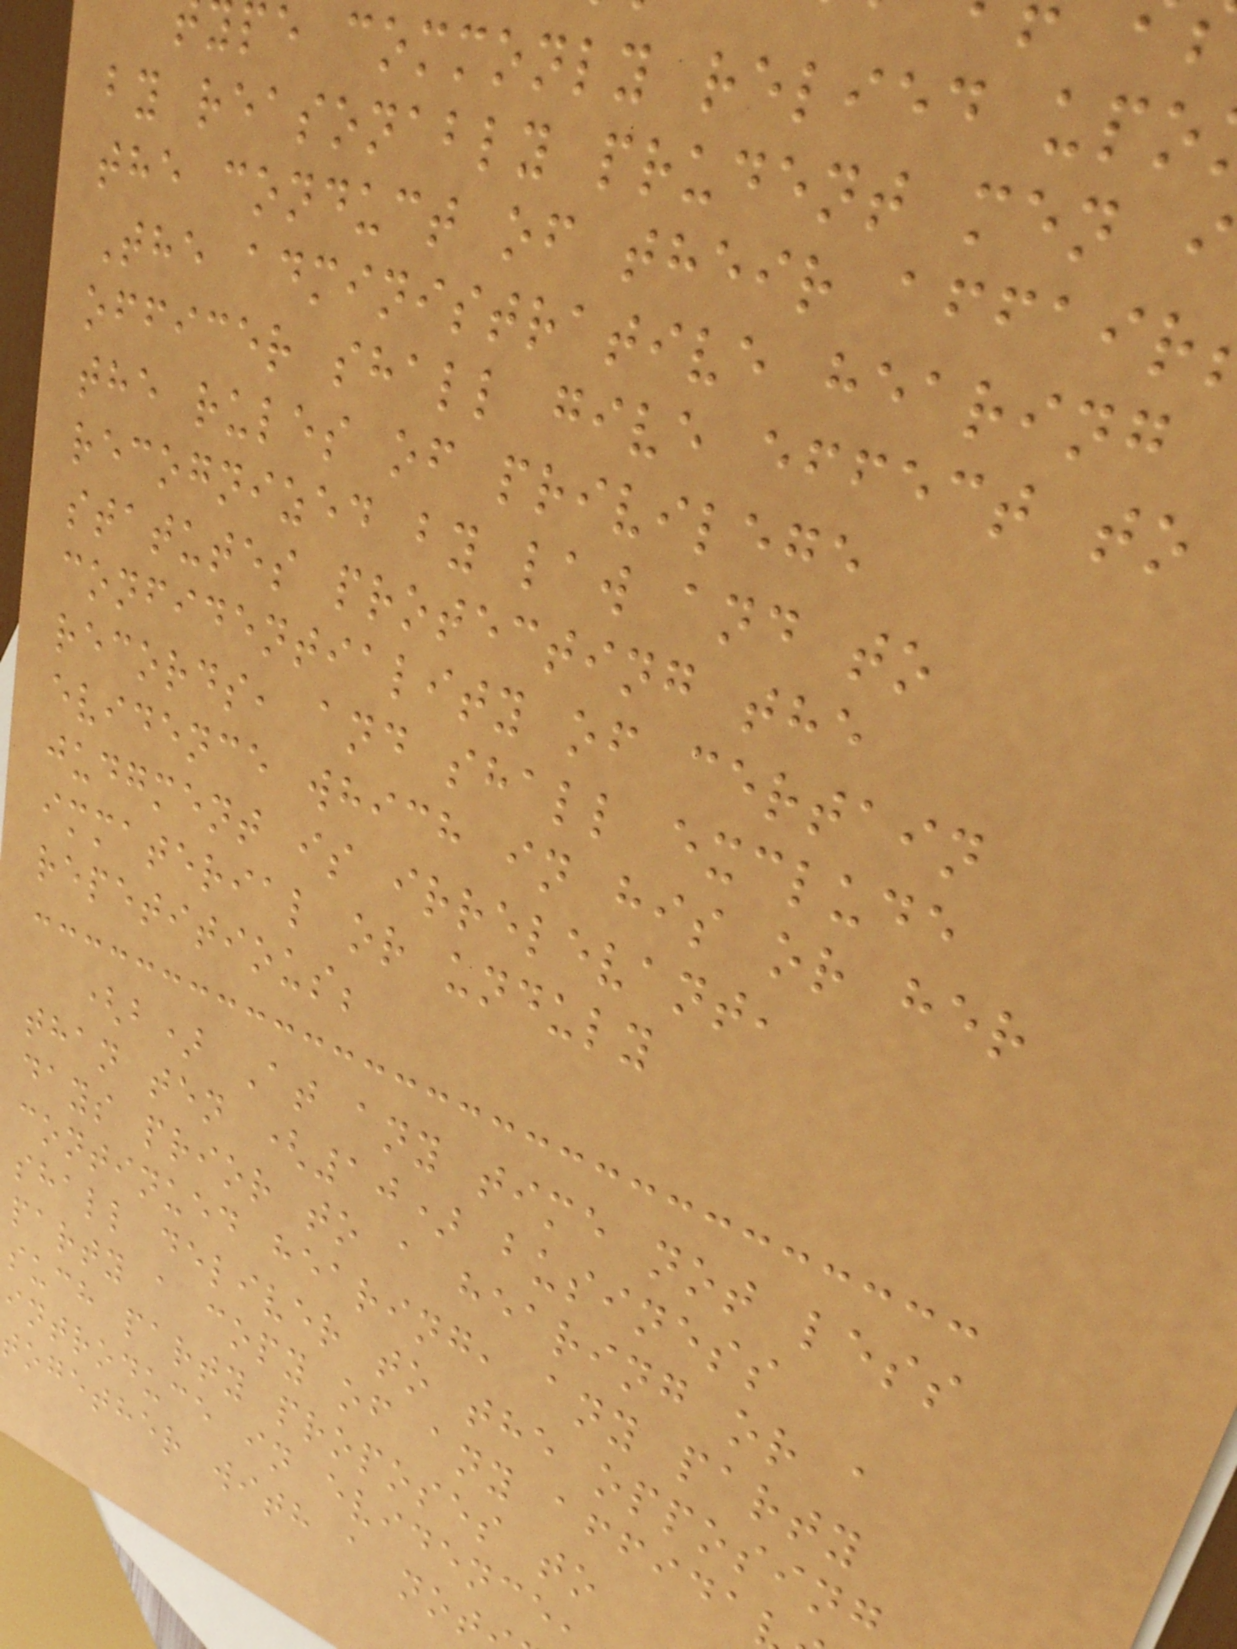pe commonly relied upo
by reasonably prudent men i
the conduct of their affair
The administrative hearing
officer shall give effect to
the rules of privilege
recognized by law and to
statutes protecting the
confidentiality of certain
records, and shall exclude
evidence which in his or her
judgment is irrelevant,
immaterial or unduly
repetitious;
(b) At any time not less
than ten (10) business
days prior to a hearing or a
continued hearing, any party
shall deliver to the opposing
party a copy of any affida
such party proposes to
introduce in evidence
together with a not
